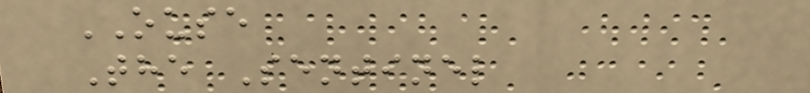OUSE
The Sentinel
